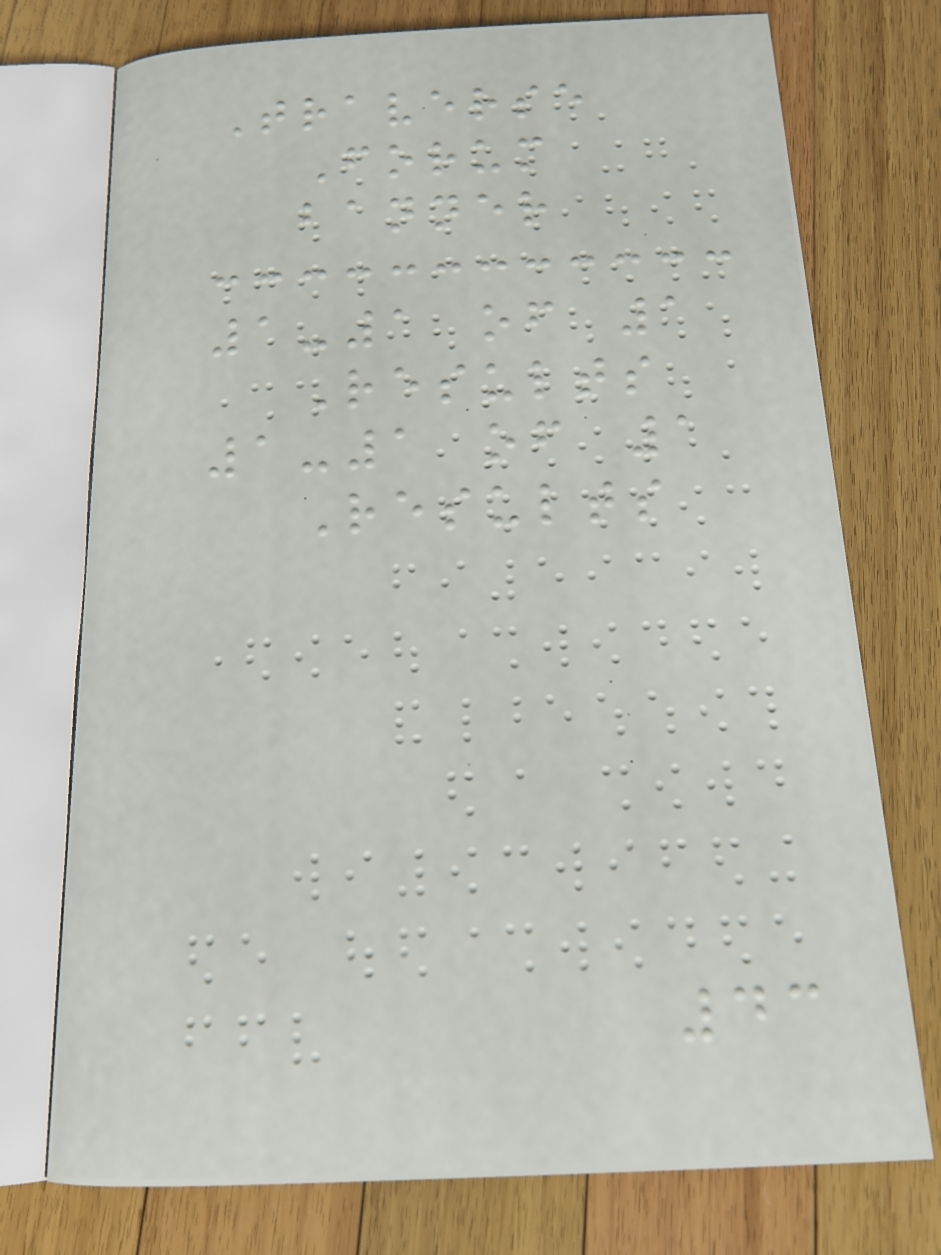Traverse
Forum
banner
1-1 of 1
Results
1-1 of 1
Results
43
